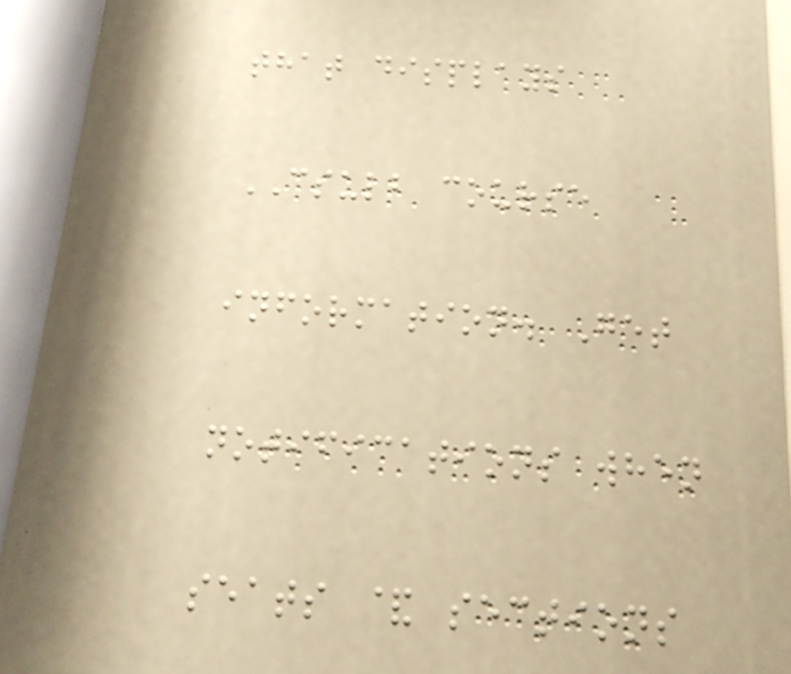that displays
CSULB course
information. Get
notifications when
seats & sections
